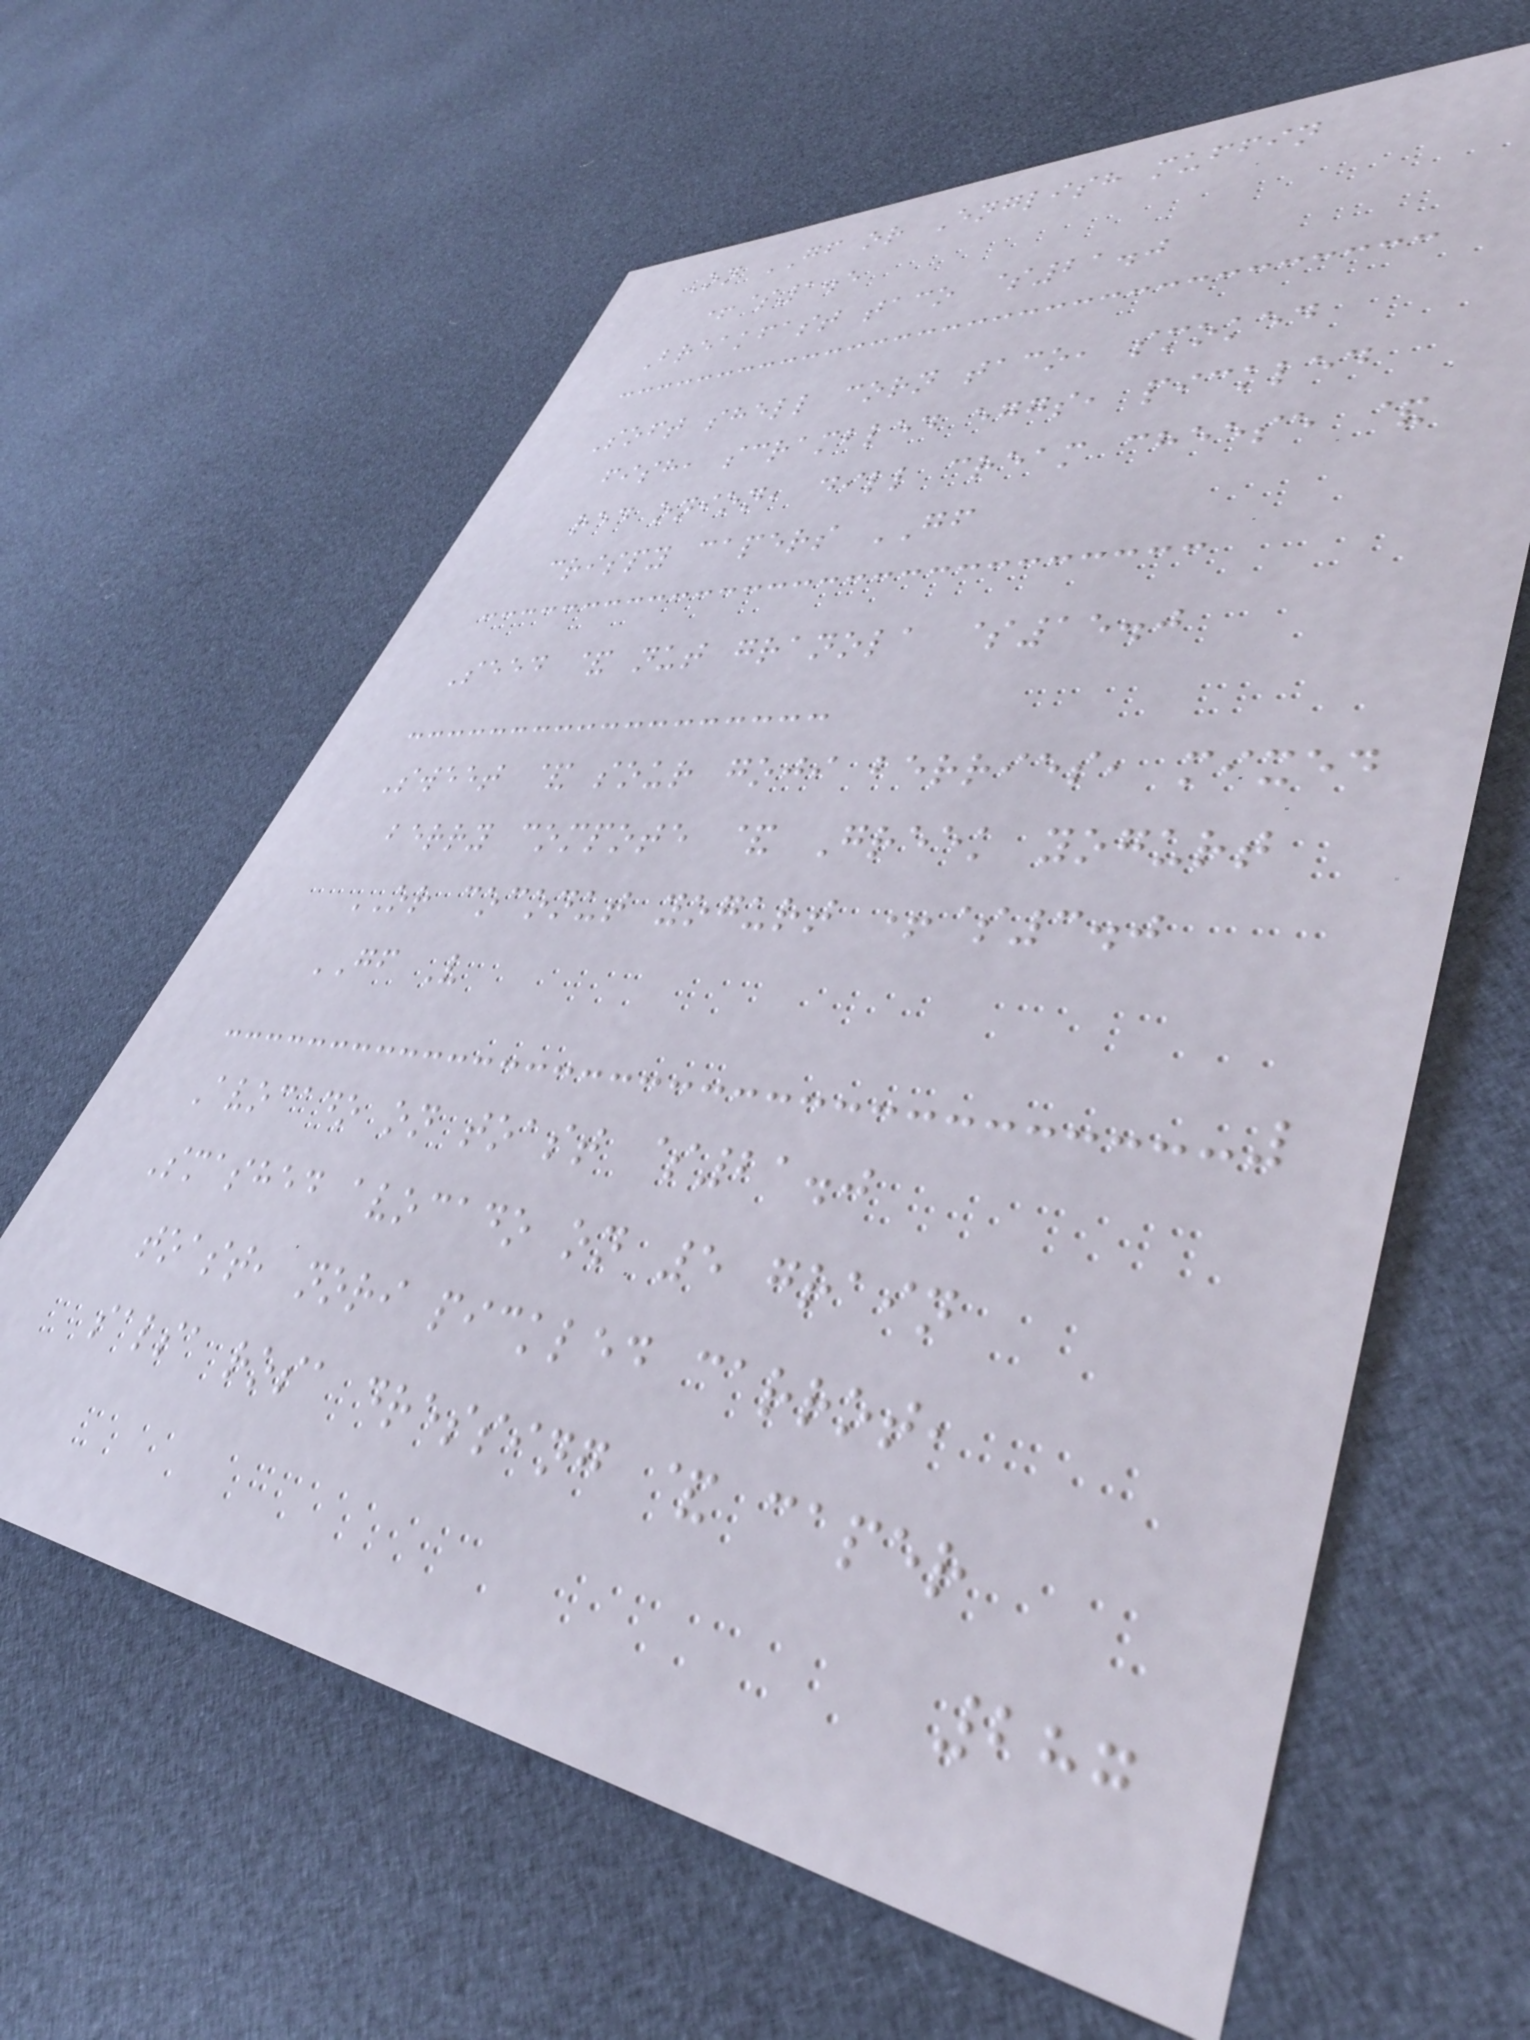On GF or English muffin
+$1.5
Breakfast taco $21.0
Soft shell corn taco, smoked
fish, scrambled eggs, pickled
red onion, dill cream cheese &
crispy capers GF
Seed & nut granola $15.0
Sweet & sour goji berries, mixed
berry compote & Greek yogurt
OR coconut yogurt +$3.0
GF V
Avocado on toast $21.0
Smashed avocado on 5 grain
toast, nori pickled carrot,
salsa rosa dressing & caper
287
